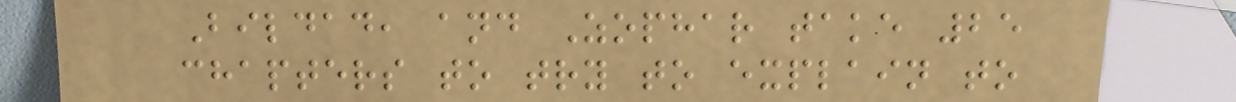Bildad, and Zophar take 25
chapters to try to explain to
